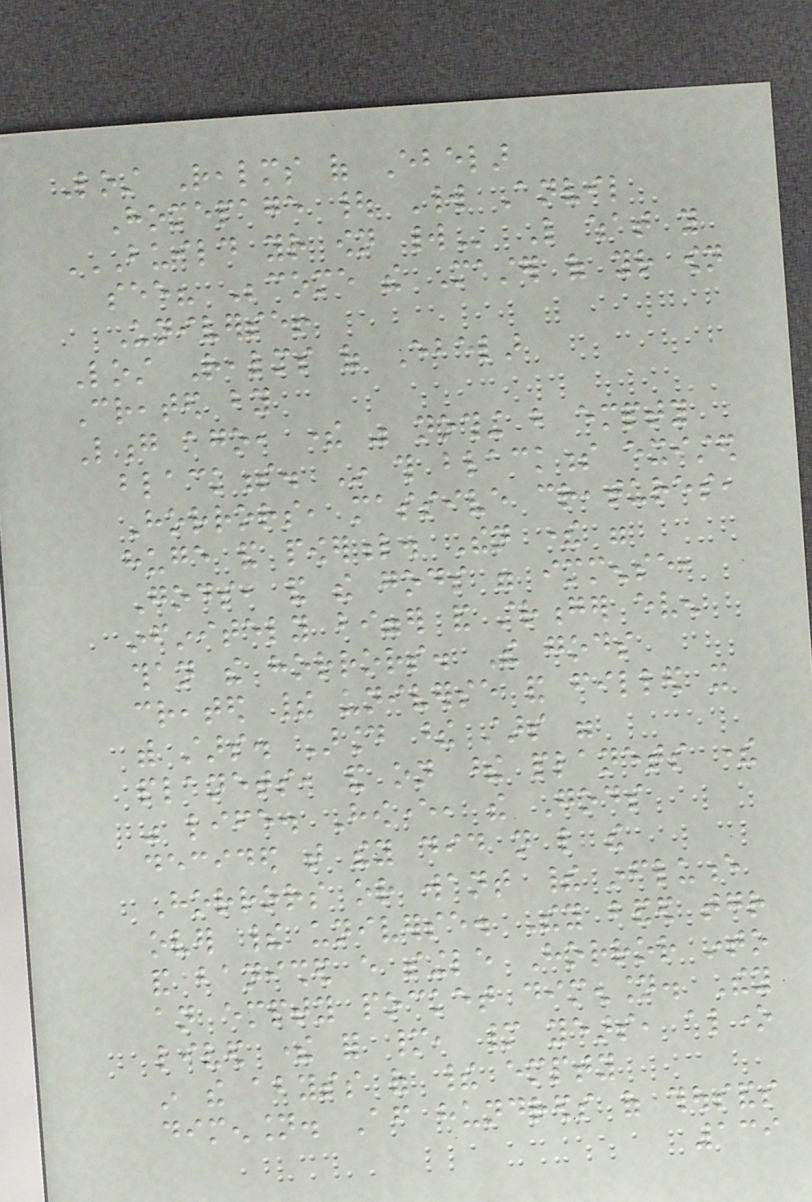Lost Realms of Ebelar
Homepage | World Anvil
BUILD YOUR OWN WORLD Like what you
see? Become the Master of your own
Universe!
Lost Realms of Ebelar
Created by
Long ago, there was nothing but empty
blackness. In this blackness existed
Horrors, massive creatures,
huge and powerful. Then there were
Gods, and the gods were immense,
infinitely bigger and stronger even
than the horrors. The gods
created their universe and filled it
with stars. Around these stars were
planets, and on these planets there
was life. However, the Gods
decided that they did not like the
Horrors or want their influence
over their universe. They banded together
and banished every single Horror into
an empty pocket dimension. They
lived there for many, many years, alone
in the abyss of their empty
dimension. After hundreds of thousands
139
